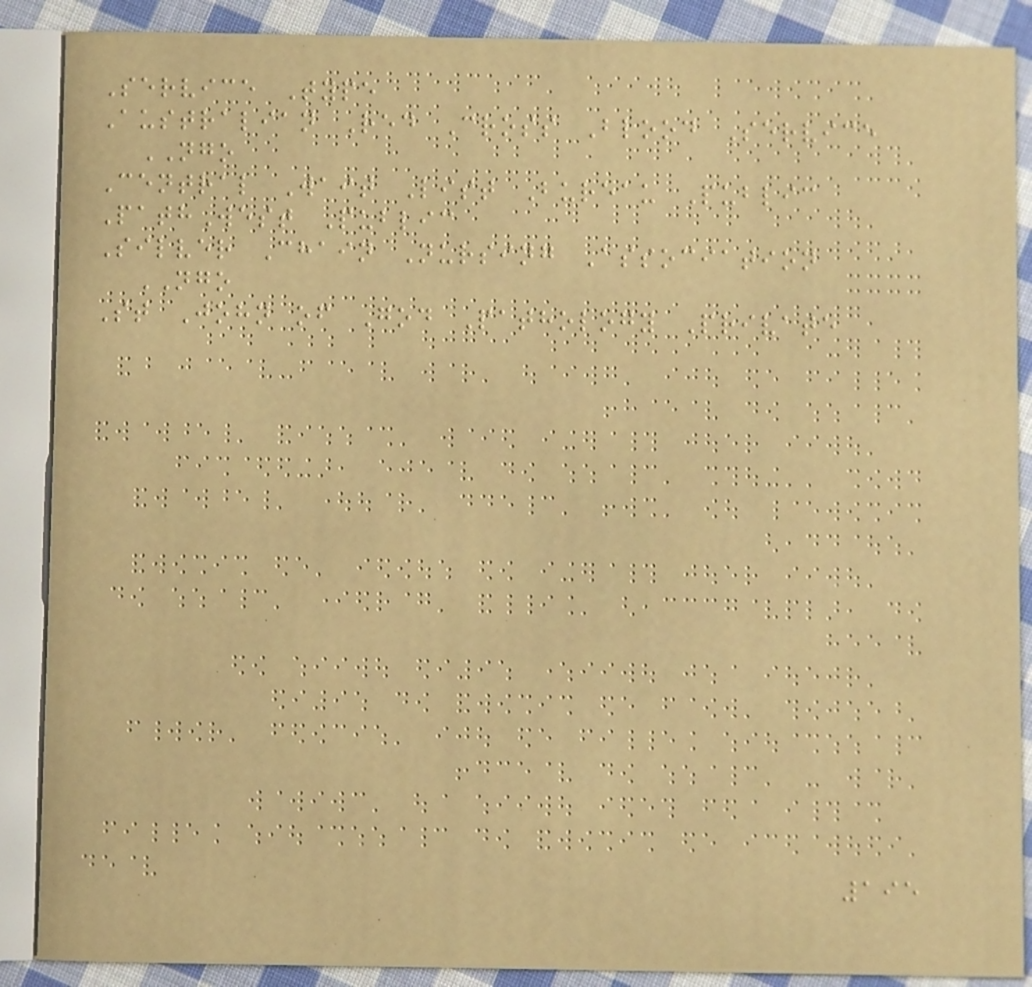Service Type
Australian Red Cross Blood Service
NGO
Central Wait List Bureau Public
PathWest Public
Silver Chain Nursing Association
NGO
St John of God Pathology Private
195
